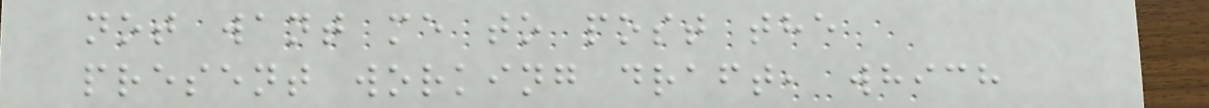not want me to post the
present working draft, which
